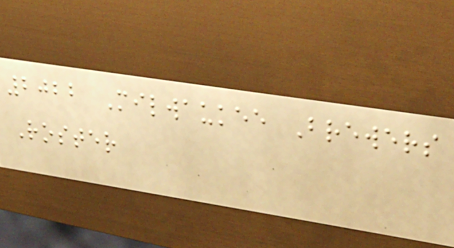2022 Milwaukee Brewers
Roster
